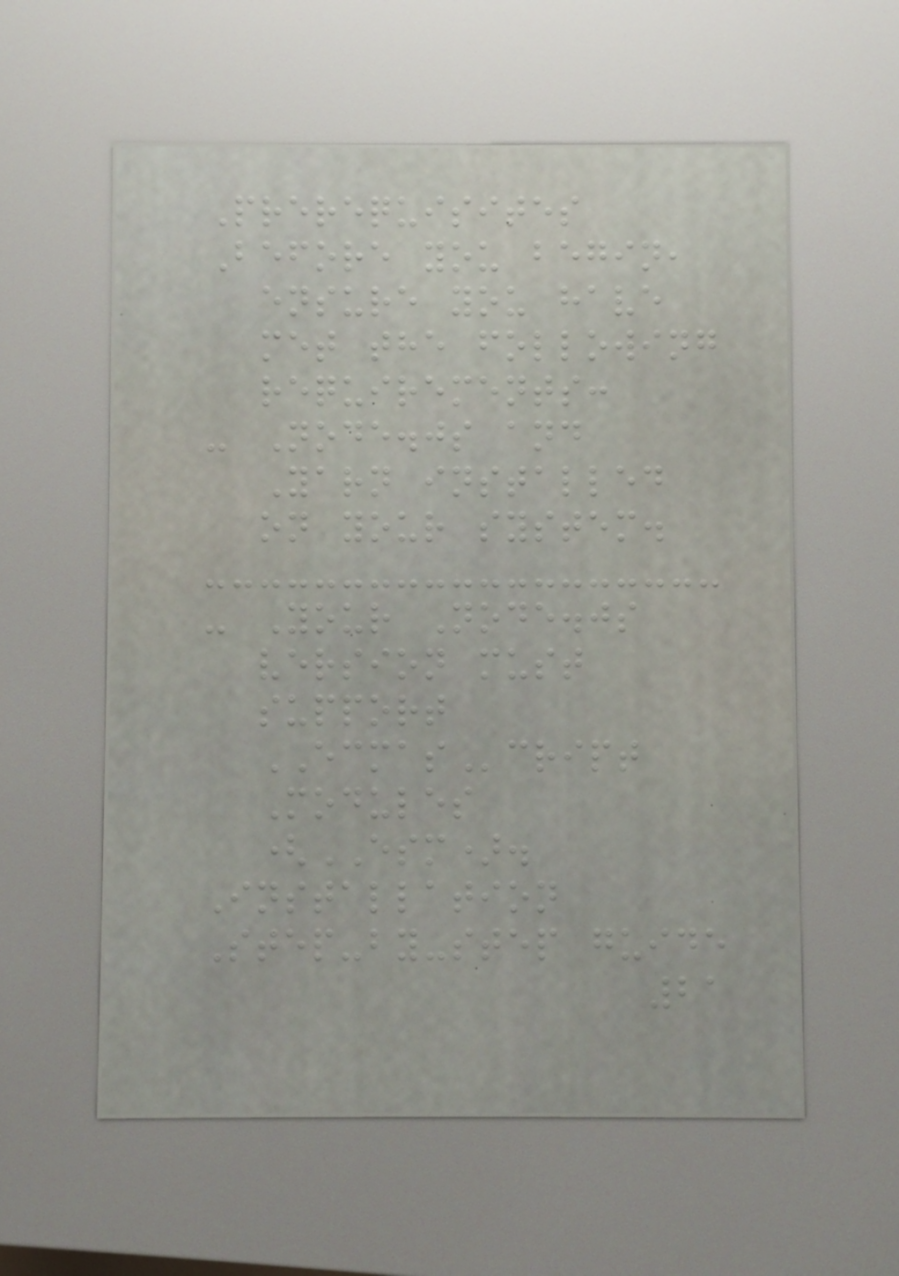Prerequisites
Before you begin,
ensure you have
met the following
requirements:
- Node.js and
Yarn installed
on your system.
- Your Node.js
version must
support
ECMAScript
Modules
(ESM).
Installation
Step-by-step guide
21
